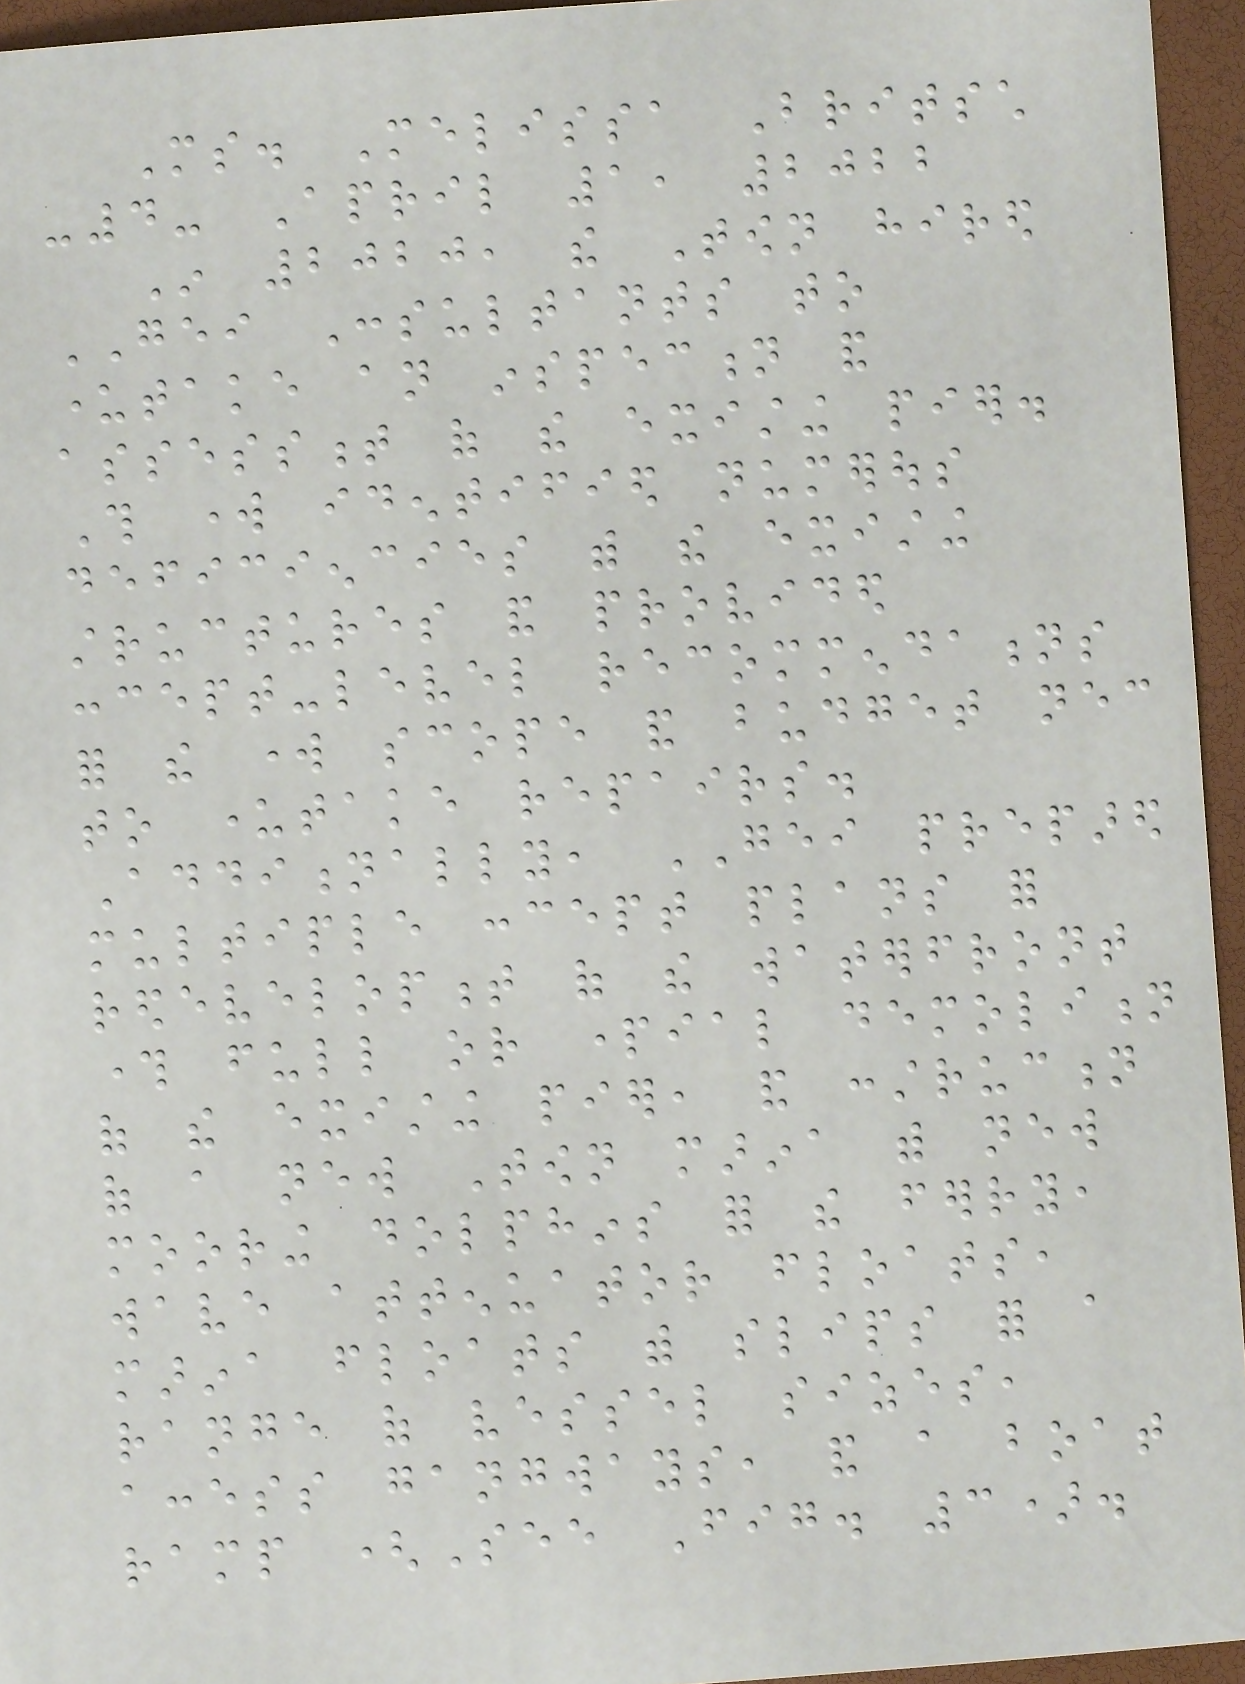Ms. Melissa Britsch
-4- April 1, 2022
In 2020, the Town hired
GEI Consultants to
undertake an inspection and
assessment of the existing pier.
This work identified numerous
deficiencies with the existing
structures and provided
concept-level recommendations
for the work scope and budget necessary
to undertake repairs.
Additionally, GEI prepared
multiple concept plans for
redevelopment of the waterfront
through full or partial demolition
of the existing pier, and construction
of a new Town marina with new
mooring dolphins for the ferry,
wave attenuator floats,
marina floats with slips for a
range of vessel sizes,
access gangways, and a boat
ramp (See Fig. 3).
